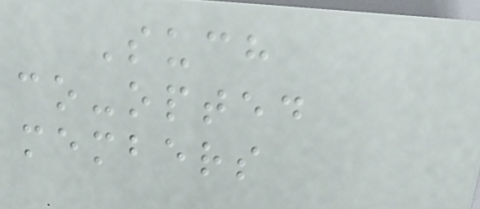Such
co-opted
members
